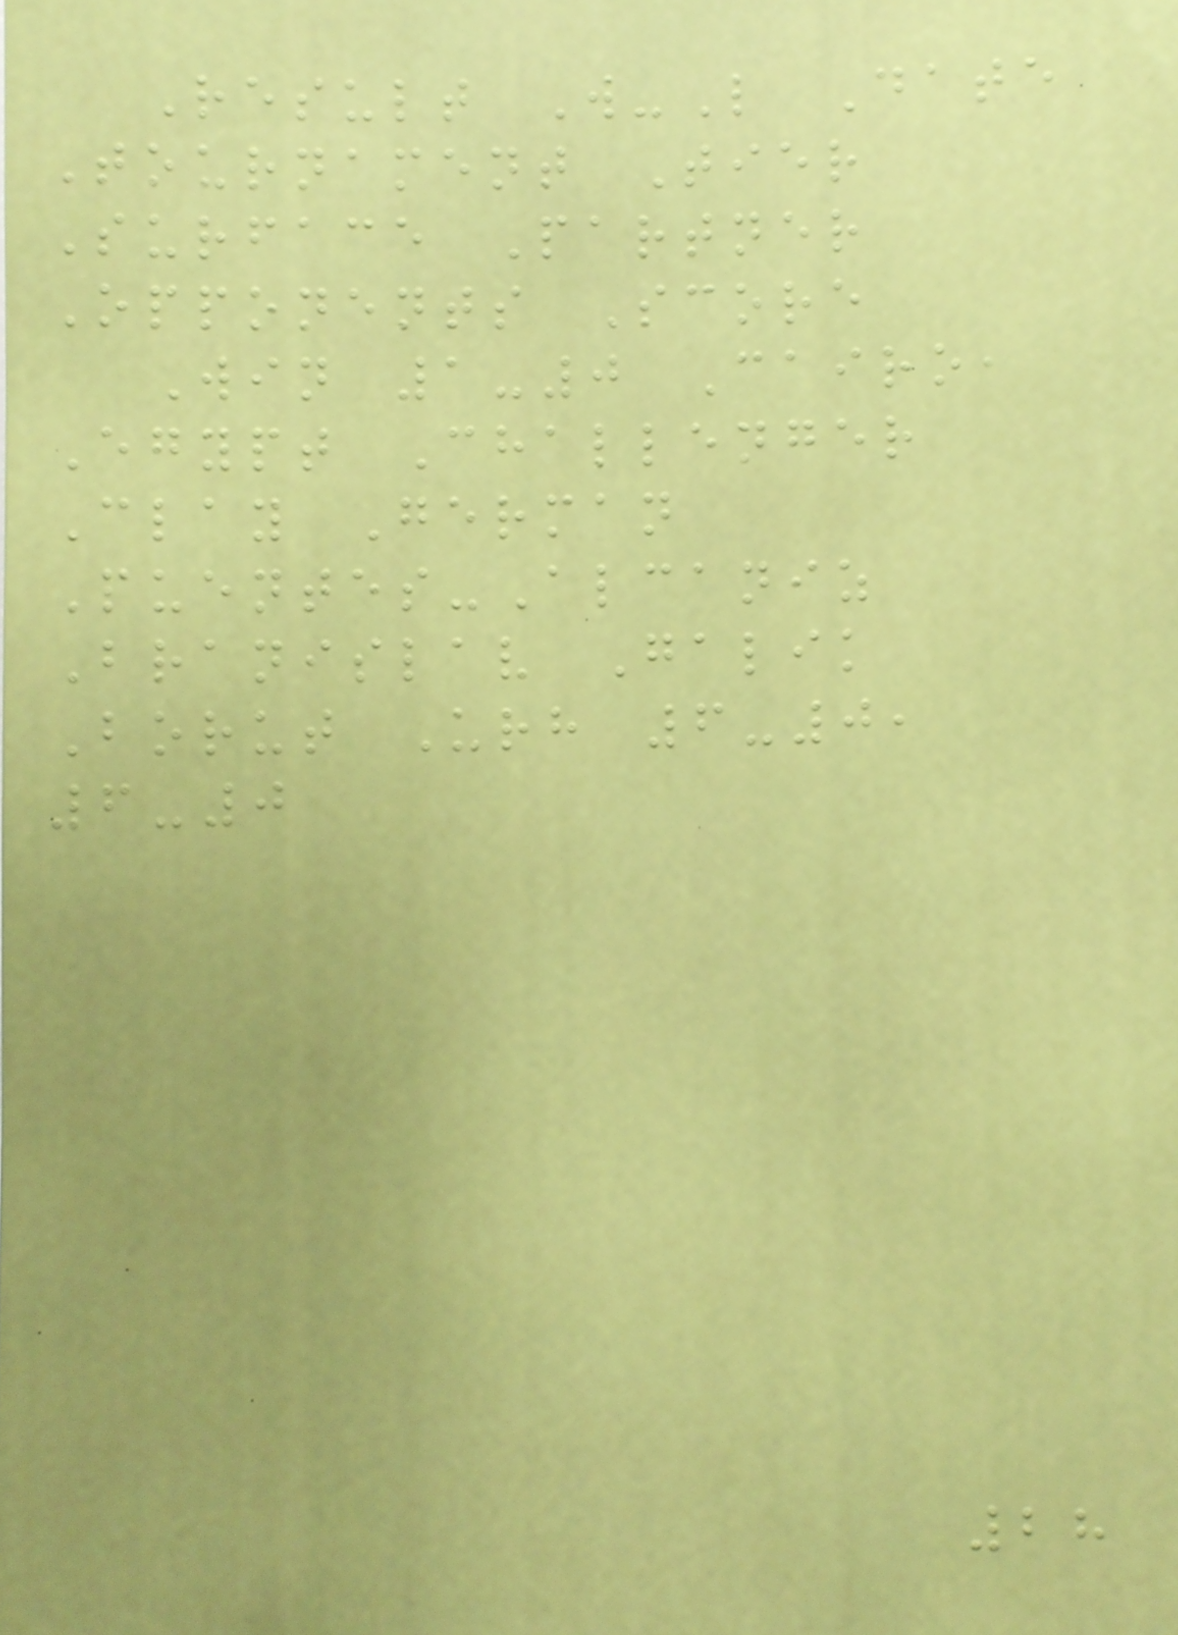Result W-L Date
Tournament Tier
Surface Partner
Opponents Score
Win 1-0 Cairo,
Egypt Challenger
Clay German
Puentes-Alcaniz
Branislav Galik
Borut Urh 6-0,
6-0
28
